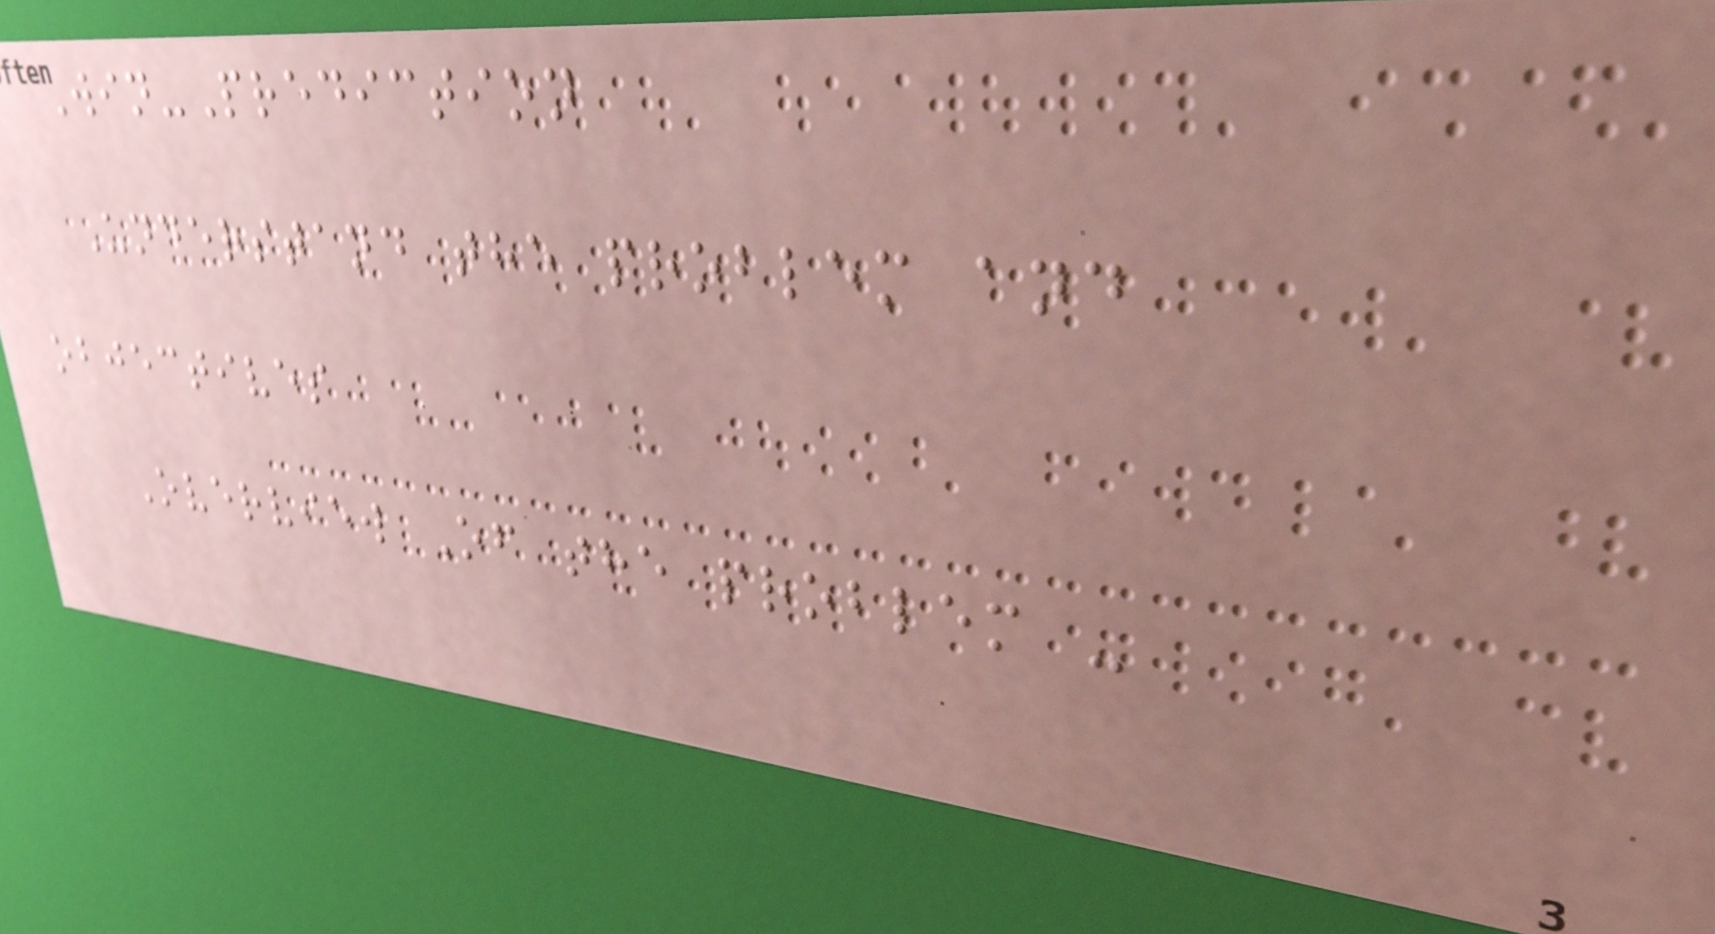Win-Prediction
Understand the problem and
objectives
Overview Of the problem -
